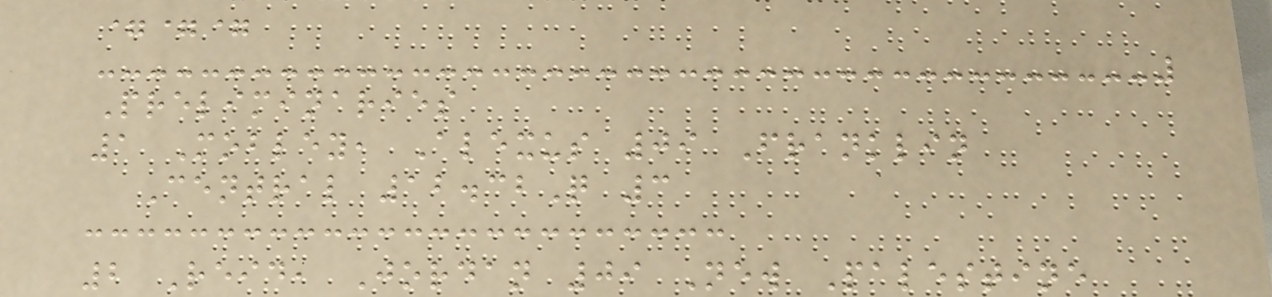===
Preliminaries
1 Mobley, Alexus 09 Franklin
Central 12.32Q 3
2 Reid, Jordan 09 New Palestine
